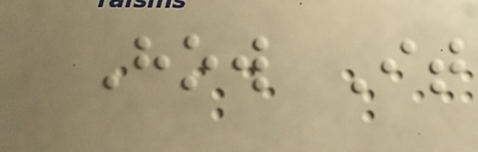How It
